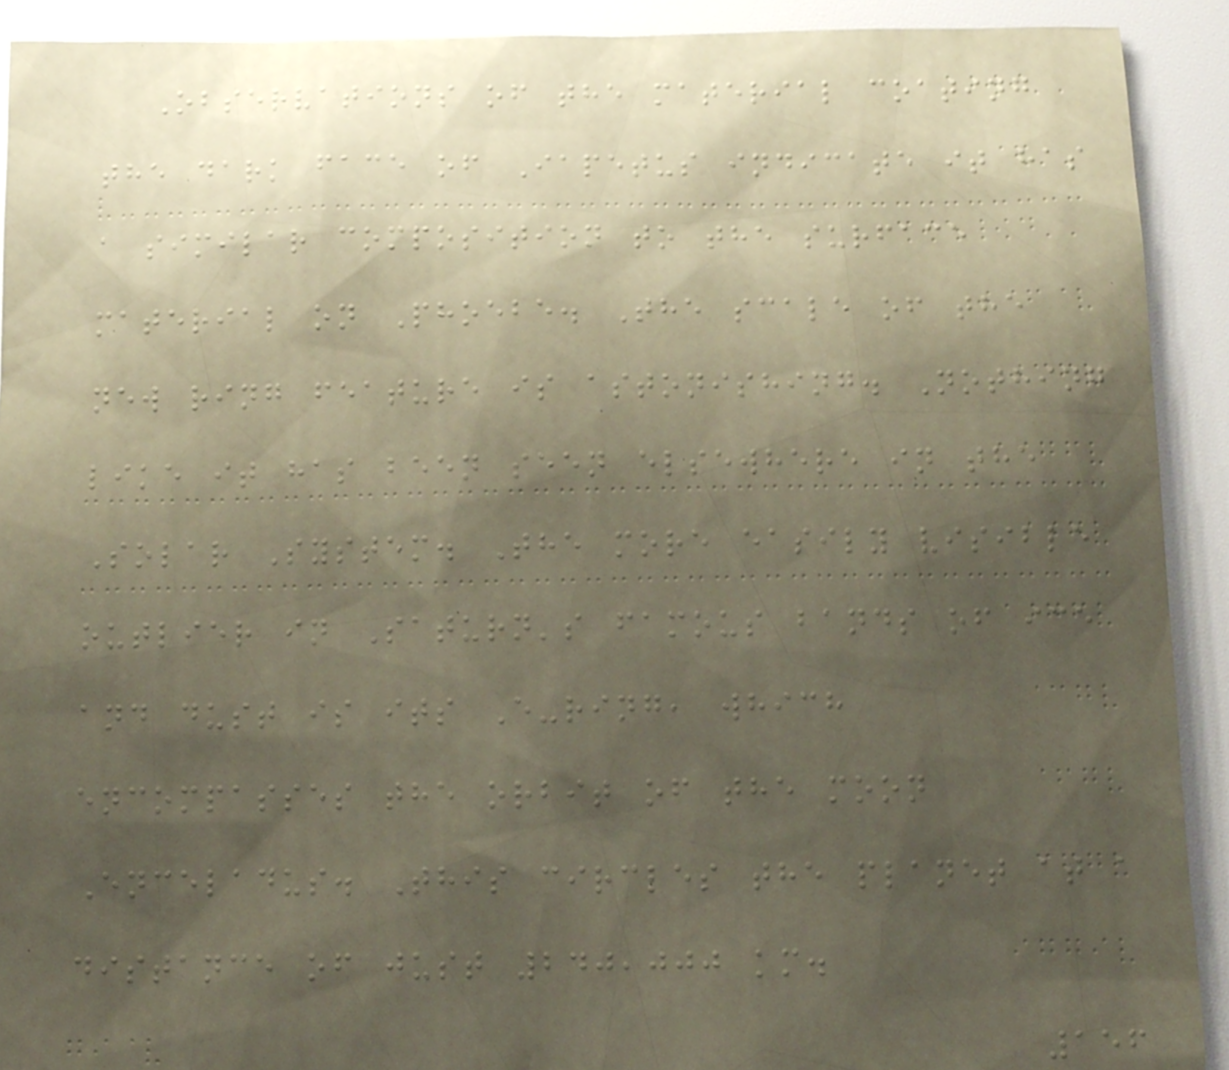Observations of the material coating
the dark face of Iapetus indicate it has
a similar composition to the surface
material on Phoebe. The scale of the
new ring feature is astonishing. Nothing
like it has been seen elsewhere in the
Solar System. The more easily visible
outlier in Saturn's famous bands of ice
and dust is its E-ring, which
encompasses the orbit of the moon
Enceladus. This circles the planet at a
distance of just 240,000 km.
156
